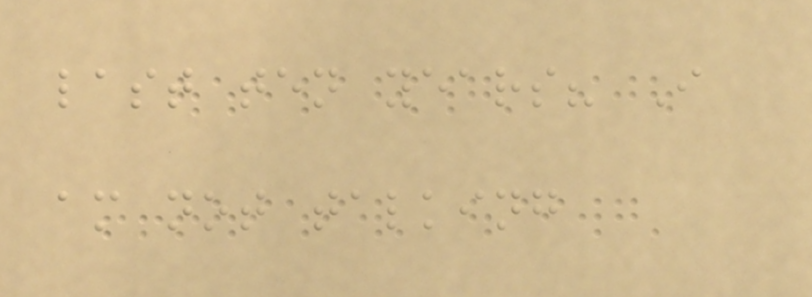last ten years? I
am not talking
